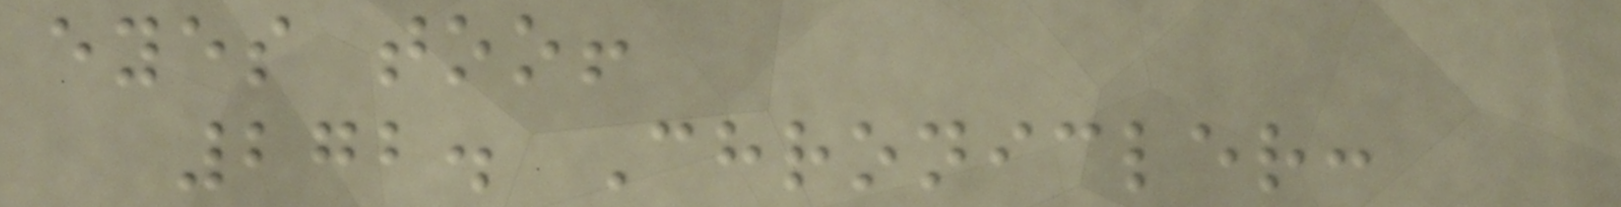eyes too!
272. Chronicler:
